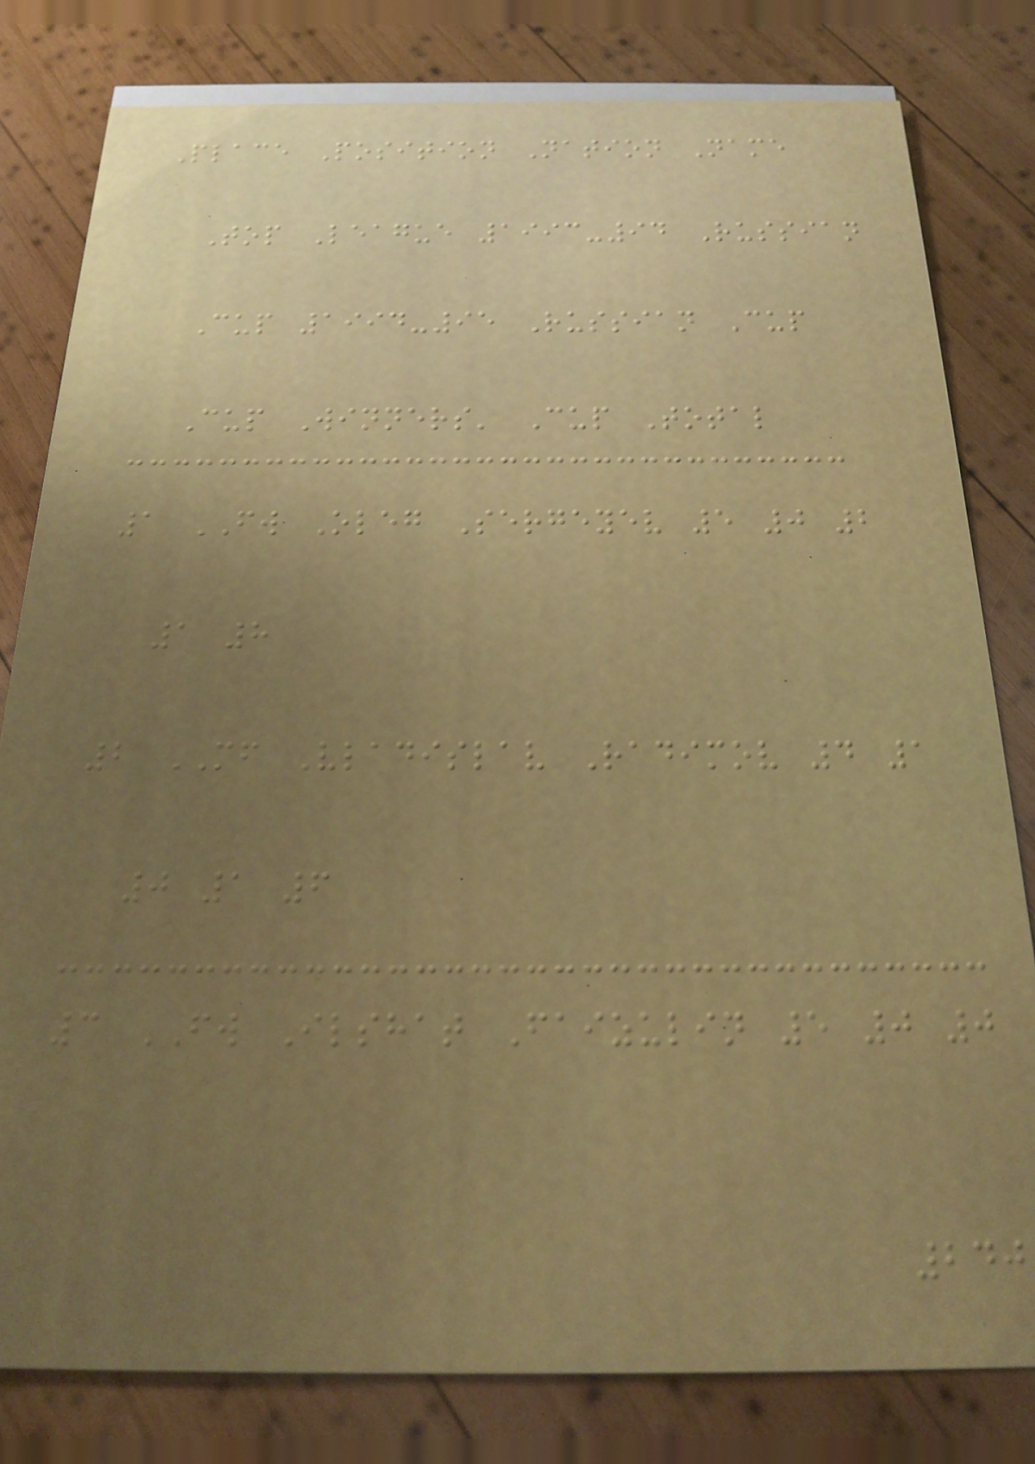Place Position Nation Name
Top League 1993-94 Russian
Cup 1994-95 Russian Cup
Cup Winners' Cup Total
1 FW Oleg Sergeyev 5 0 2
1 8
2 MF Vladislav Radimov 4 1
0 1 6
3 FW Ilshat Faizulin 5 0 0
240
